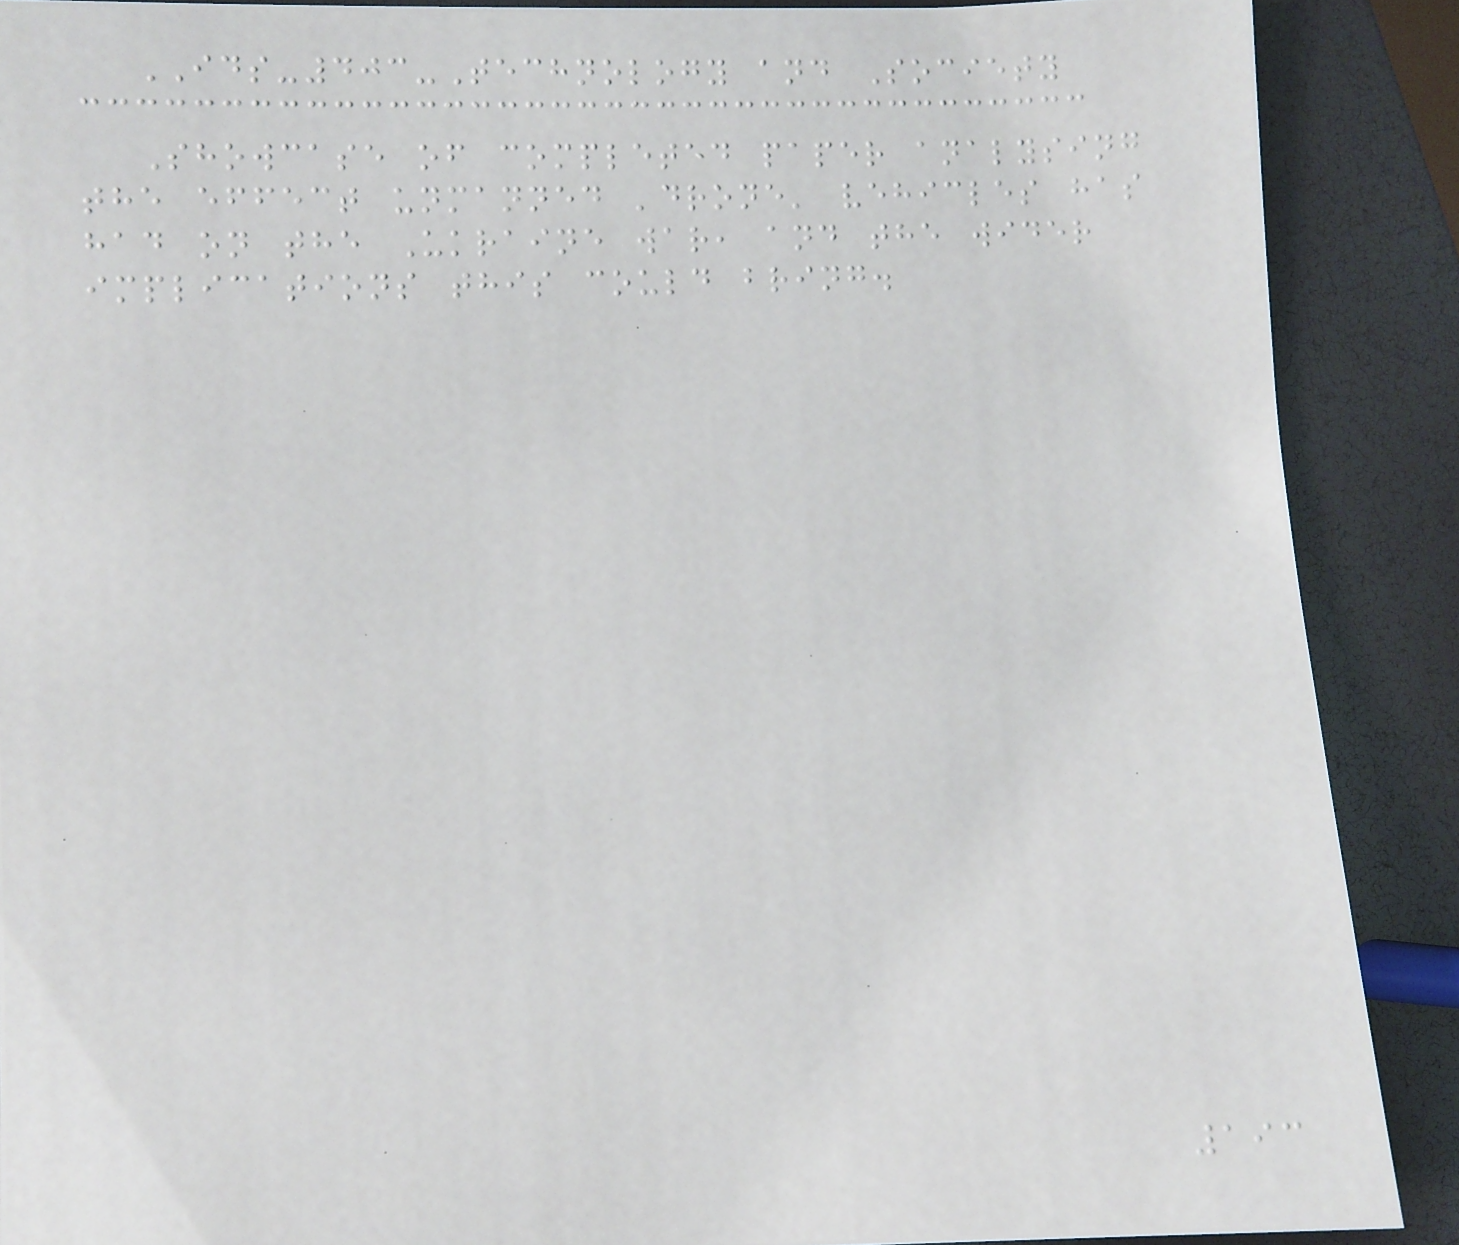IDS-403-Technology and Society
Showcase of completed paper analysing
the effect unmanned 'drone' vehicles has
had on the Ukraine war, and the wider
implications this could bring.
193
